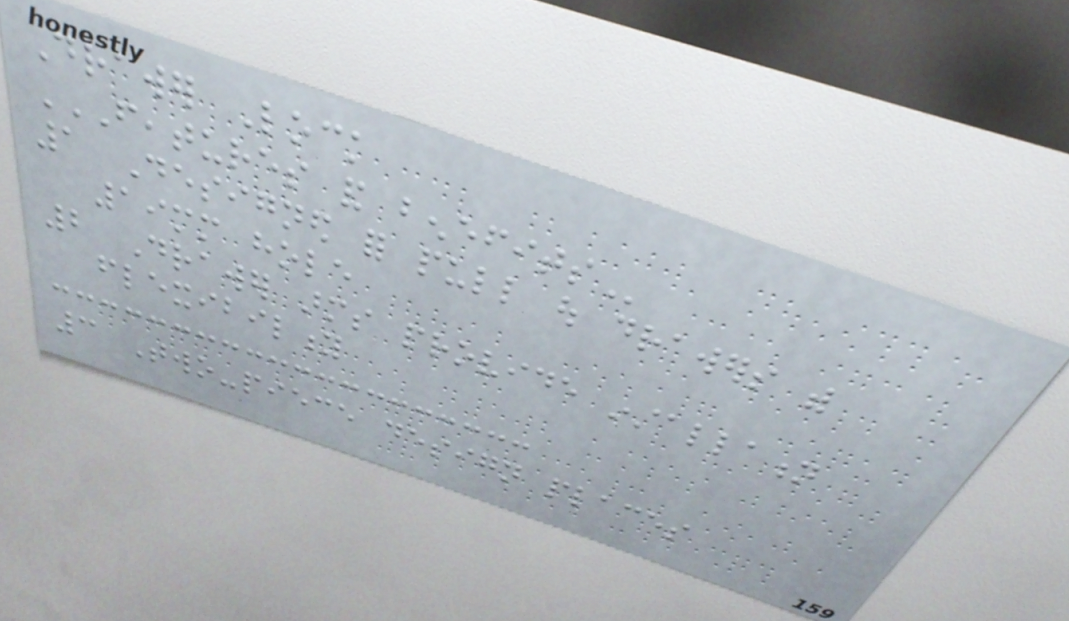Drawer Lock
FEATURES AND BENEFITS
1 Designed for pull out drawers with
19mm hole
2 Drawer arms provide installation
flexibility
3 Two-piece design places
